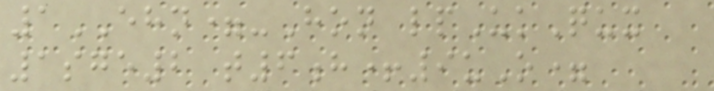1EHN=-Hon lpUkQux
1sge2 t6h+9uO=
